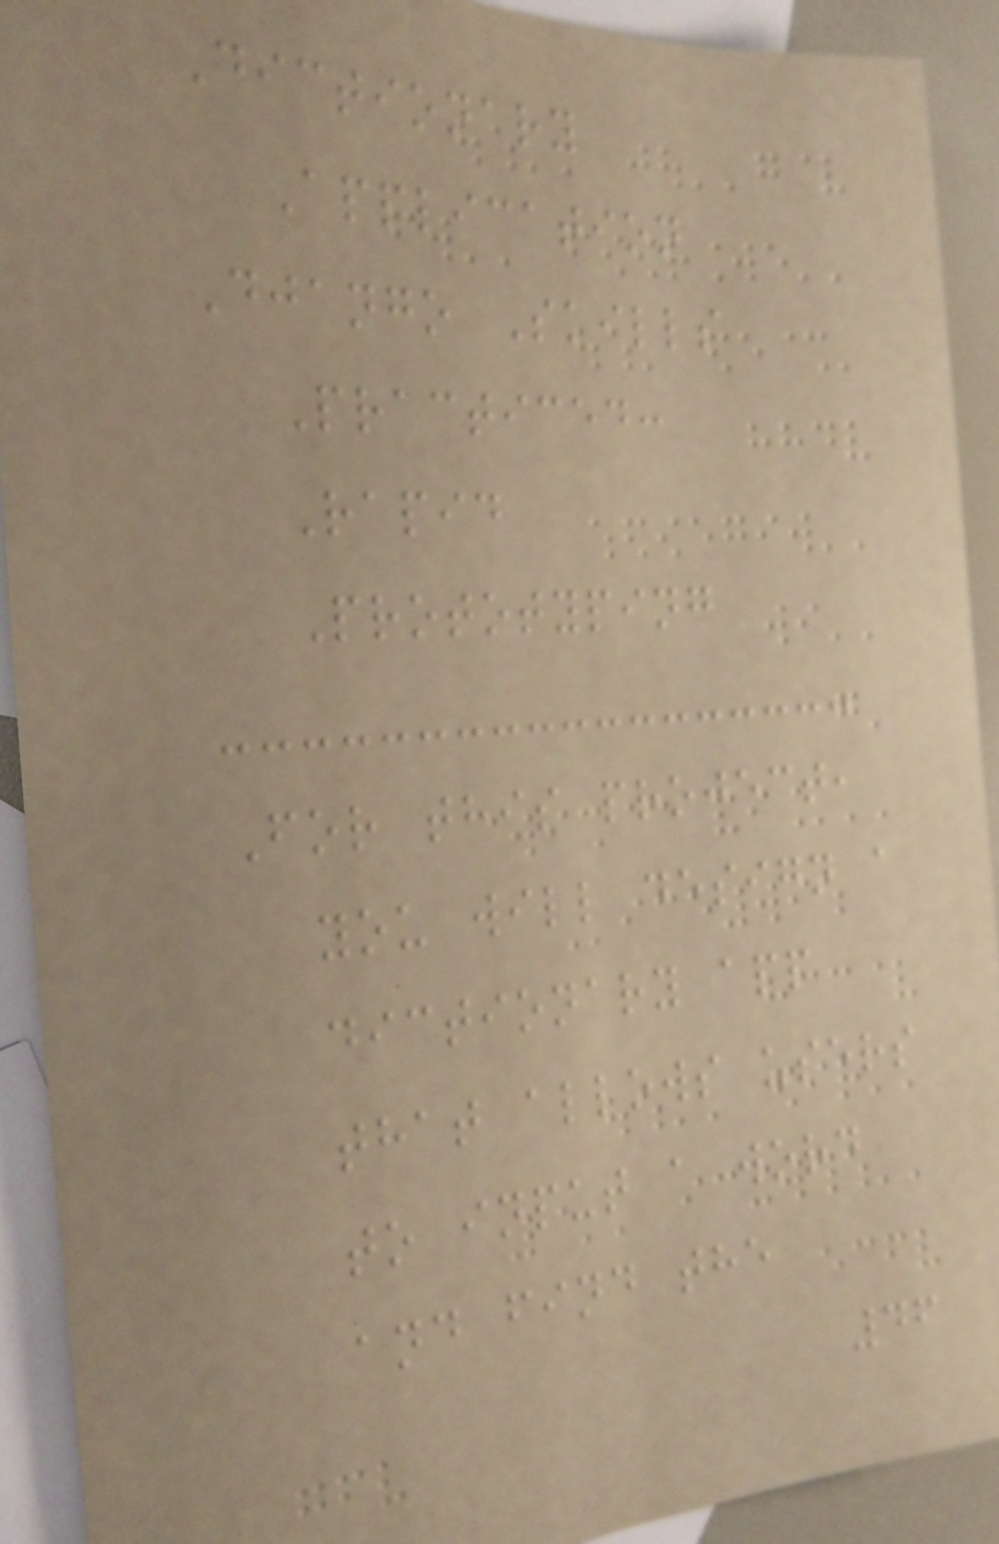Dictionary
Application
Django Skills
Practiced:
Rapid
Prototyping
For this project,
you will design a
dictionary app
that allows users
to input a word
and find the
46
